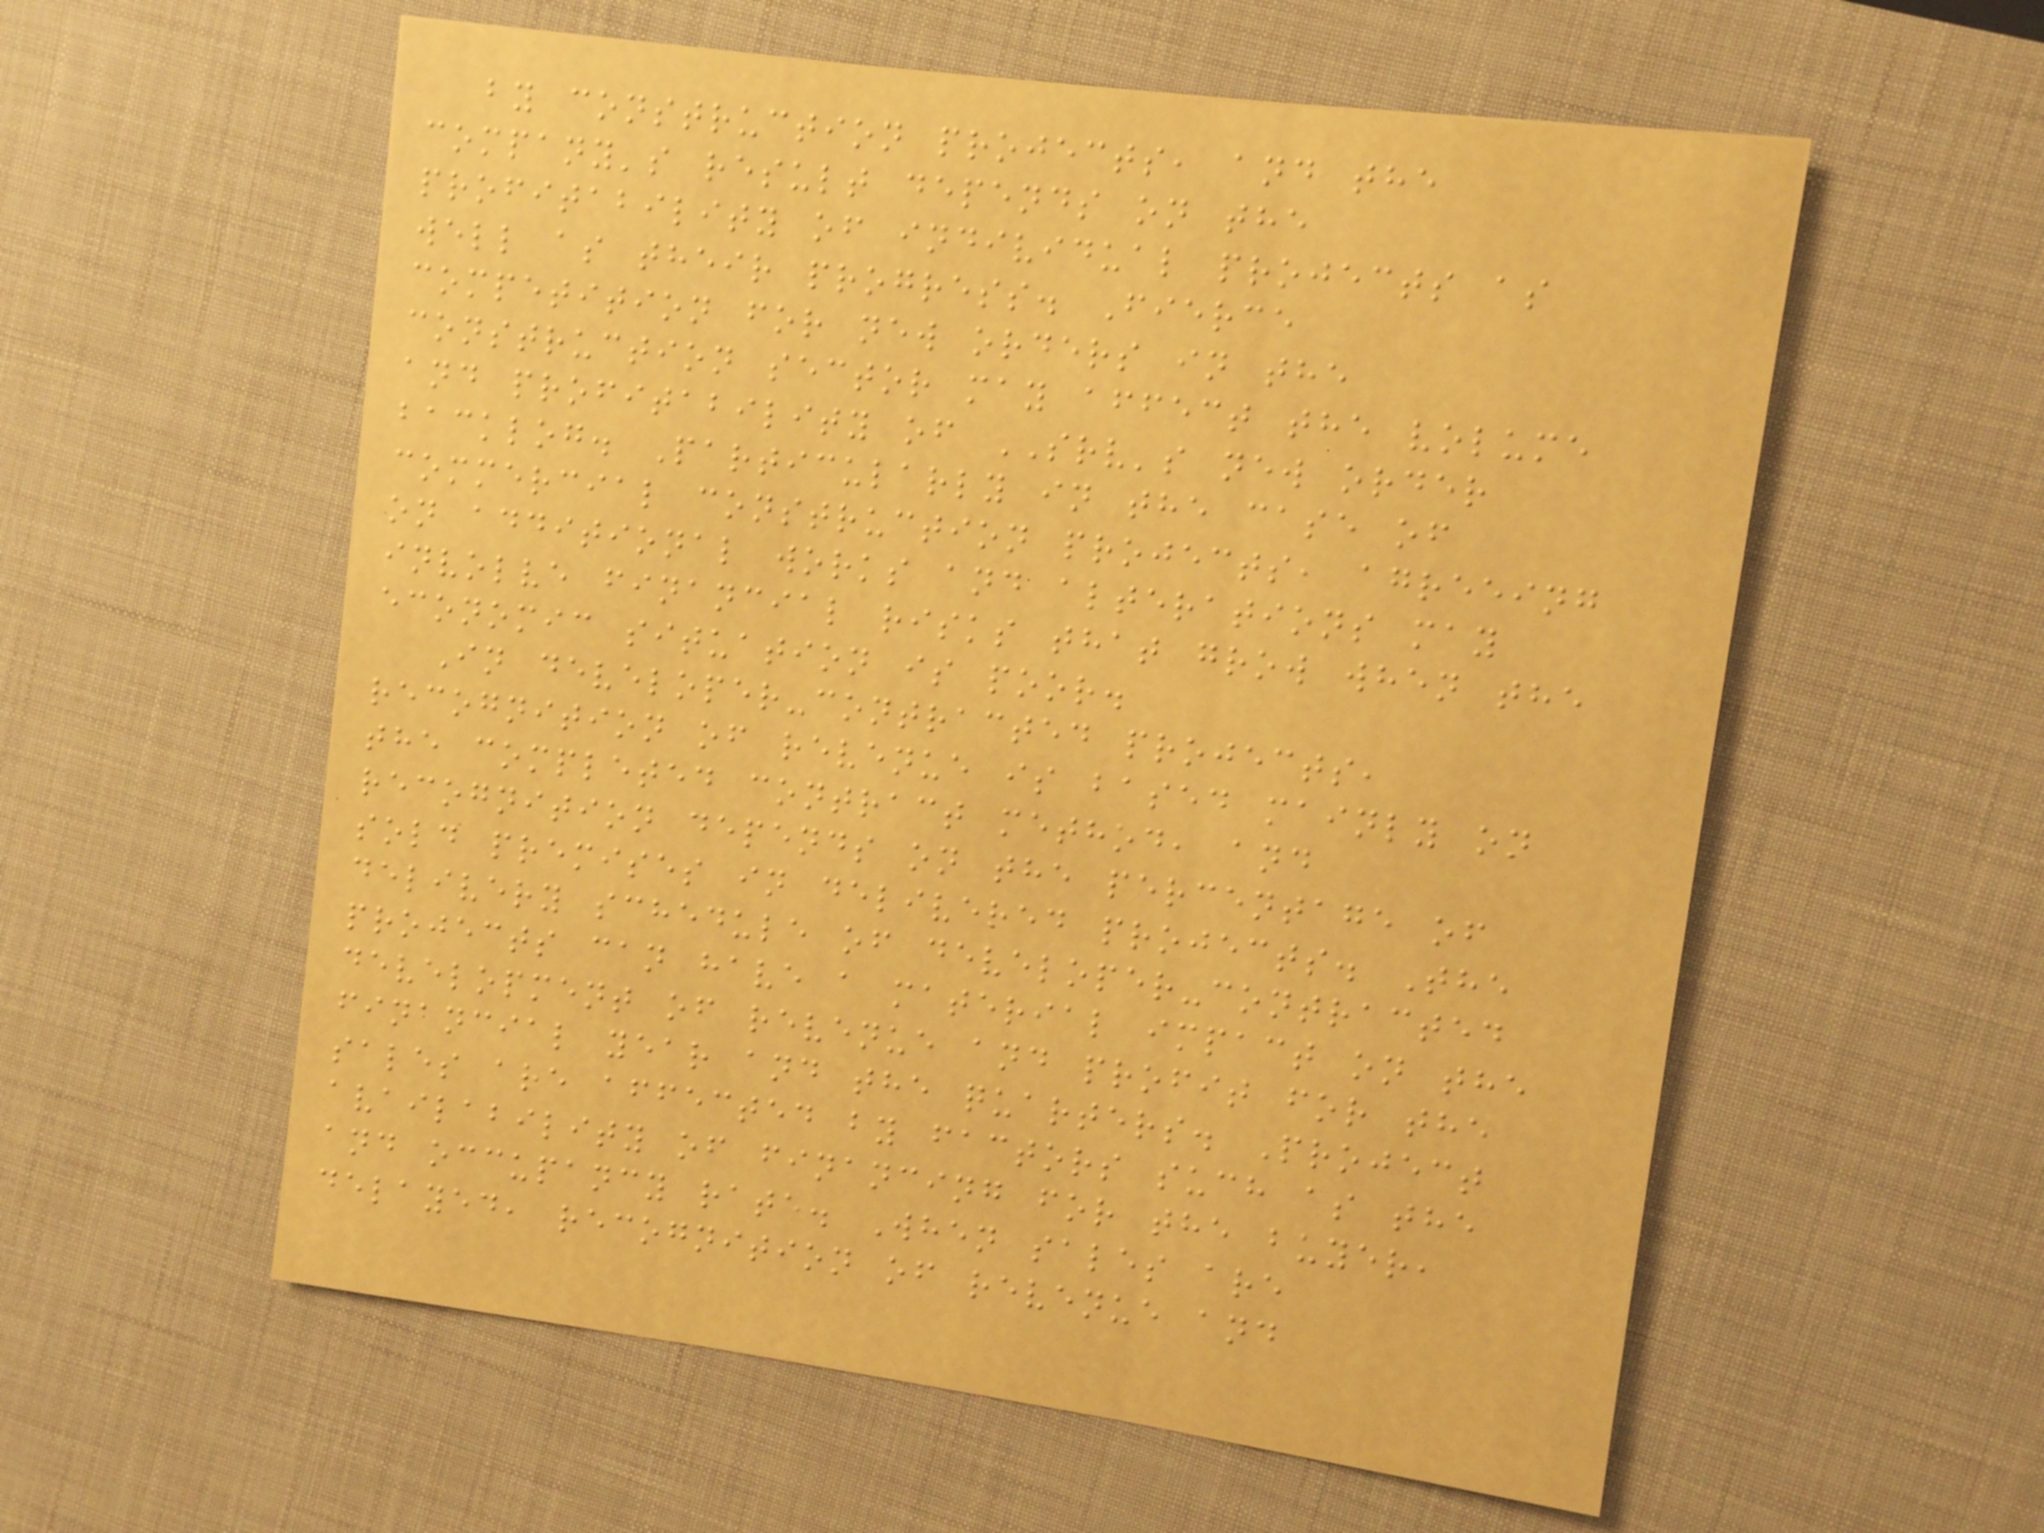by construction projects, and the
company's result depends on the
profitability of individual projects as
well as their progress. Fierce
competition for new orders in the
construction sector may affect the volume
and profitability of SRV's new order
backlog. Particularly in the case of
commercial construction projects, agreeing
on additional works and alterations may
involve financial risks that grow when the
economic situation is poor.
In developer-contracted projects,
recognition of revenue is based mainly on
the completed contract method, and
recognition depends on the percentage of
sold premises in delivered projects. The
delivery schedule of developer-contracted
projects can have a material impact on the
development of revenue and profit for the
financial year and the quarters. Project
sales are affected by factors such as the
availability of financing for the buyer,
and occupancy rate. When sales are
delayed, recognition of revenue and
